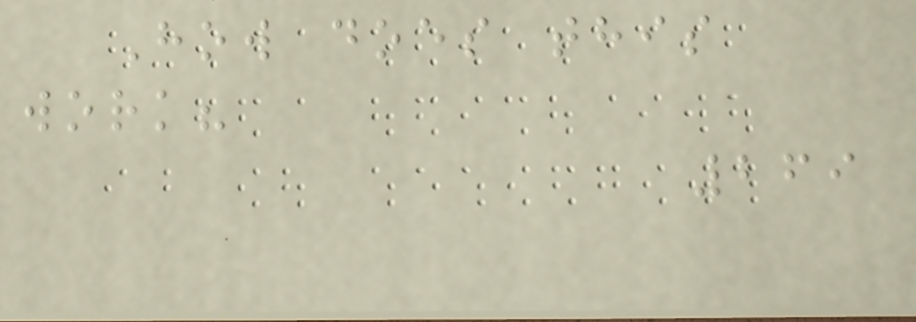How does this
work?
269
